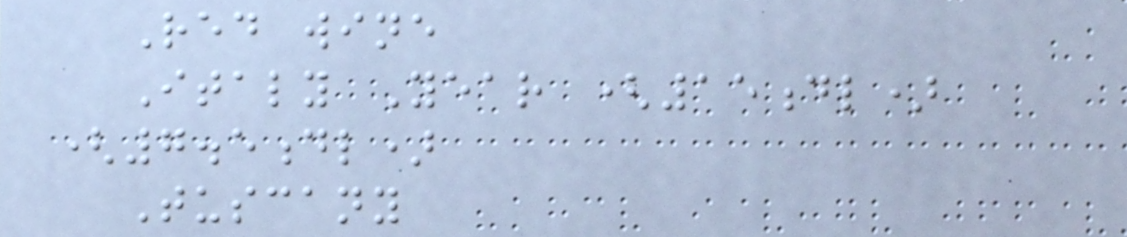Red wine
Italy Year (15dl)
(7.5dl)
Tuscany
